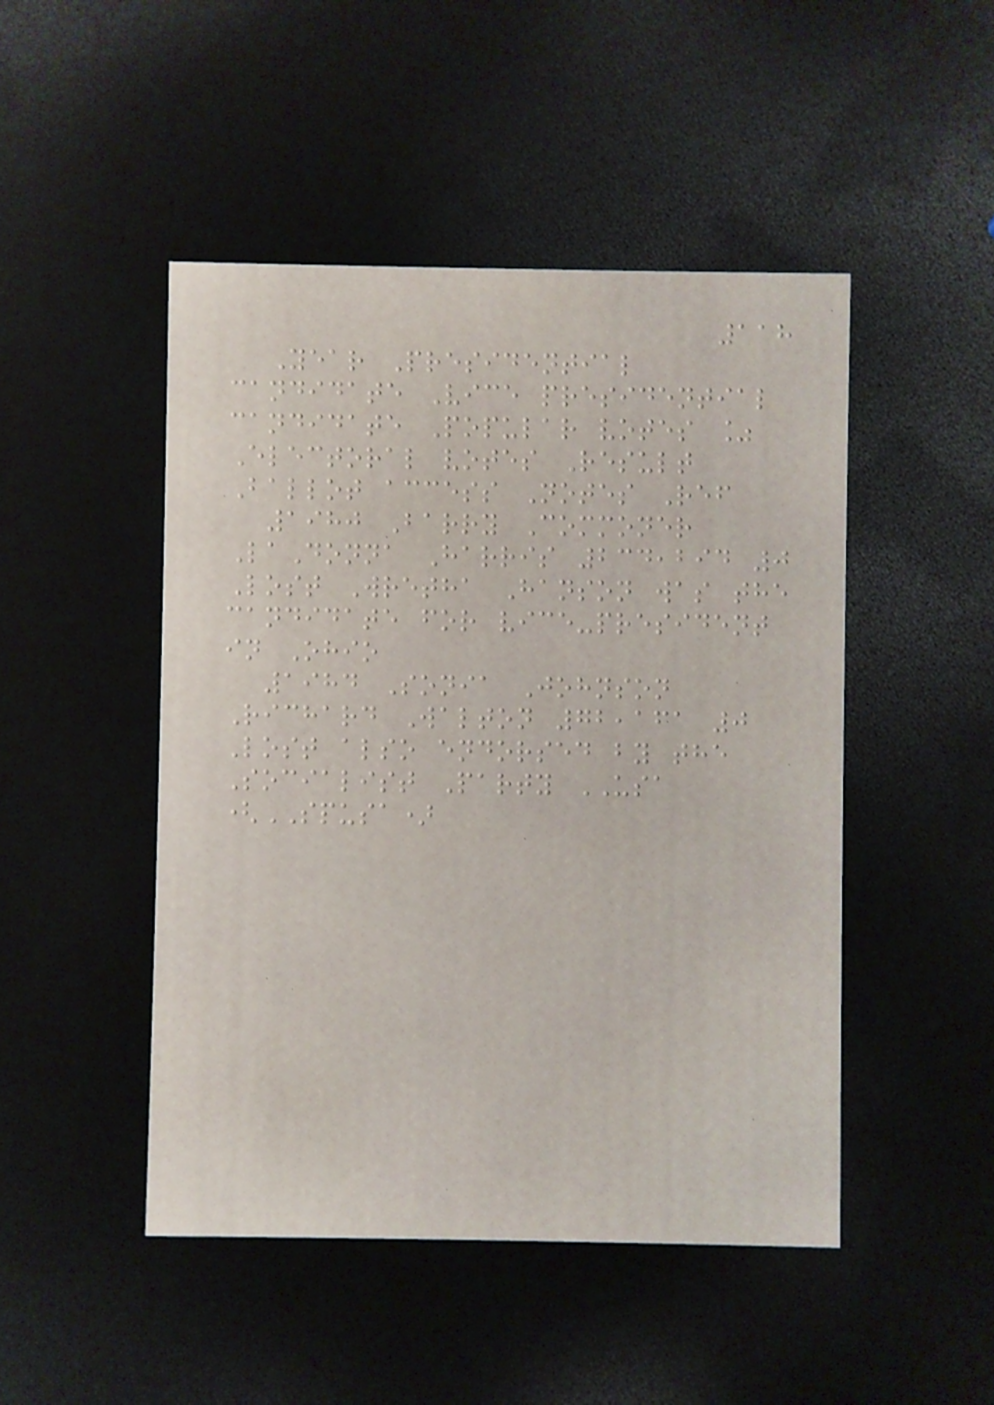118
Year Presidential
candidate Vice presidential
candidate Popular votes %
Electoral votes Result
Ballot access Notes Ref
1980 Barry Commoner
LaDonna Harris 234,294 0
Lost Wretha Hanson was the
candidate for vice-president
in Ohio
1984 Sonia Johnson
Richard Walton 72,161 0
Lost also endorsed by the
Socialist Party USA
(SPUSA)
